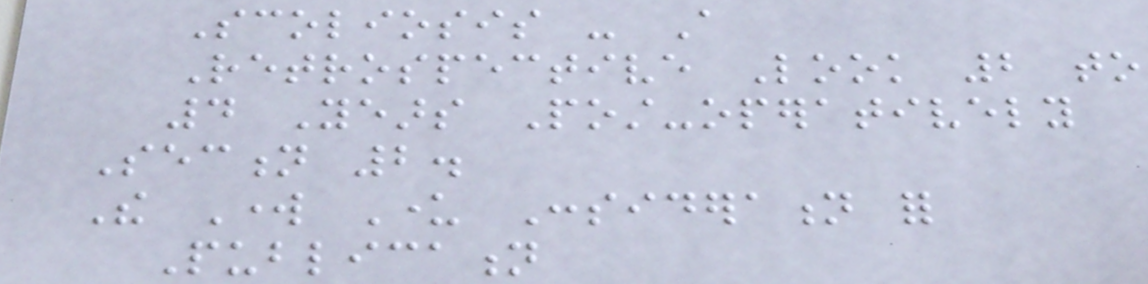Scoliosis - A
Retrospective Look 2 to
4 Years Post-operatively
Section 2.
The Work Under Consideration for
Publication
